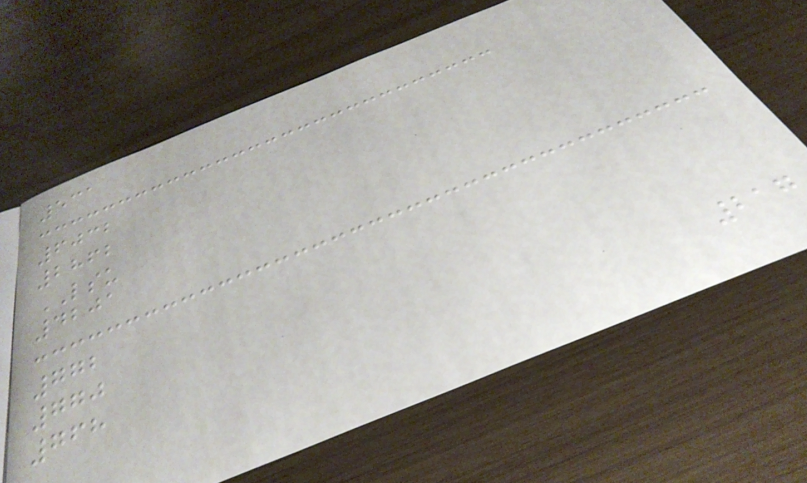531
6032
2862
LSU
4201
772
770
768
217
